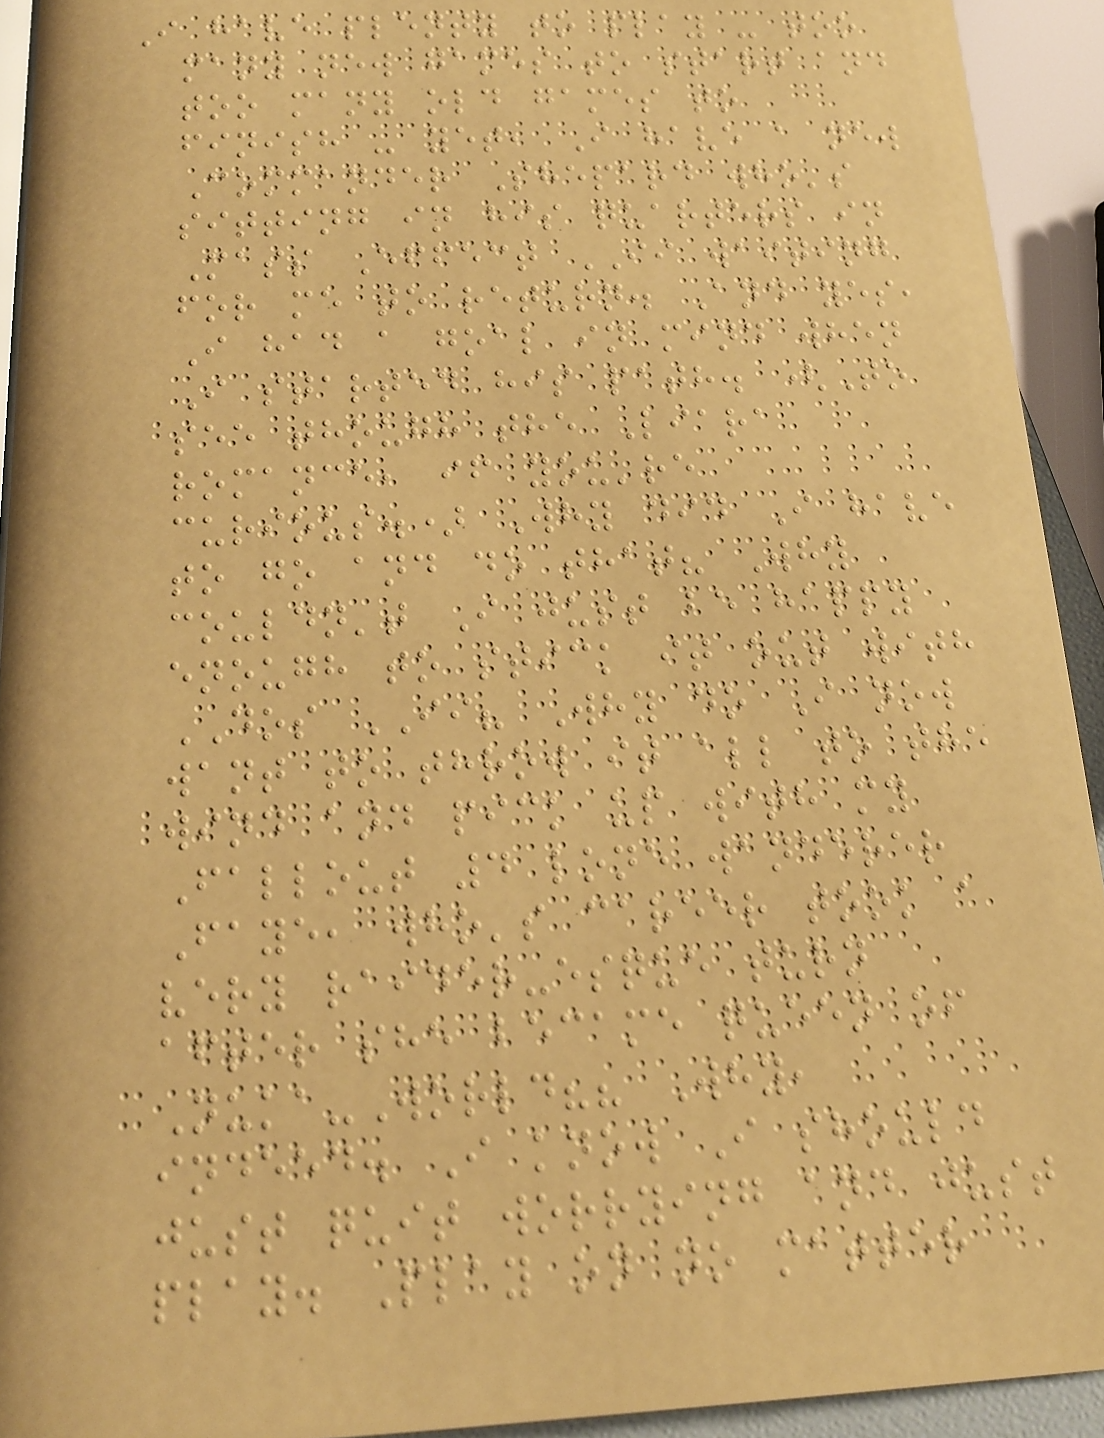I have plenty to play - too
many new games to start and
too many old games to
finish - yet, I have a new
Commander Shepard who's
sitting in his quarters in
Mass Effect II waiting
for me to return. And yes,
I had a goal in mind when
I started his path. (To
see though the Liara
romance, if you're
curious.) Why did I have
to go and do that? Why
couldn't I just be happy
enough to stick it out with
DOS II? Why do I now
want to throw it all to the
wind and pick up with my
Fallout 4 lone wanderer
Faye, who's career took a
very raider-esque turn
after she became queen of
Nuka-World?? Why,
indeed. I know I should
just quit worrying and just
play. Play on no matter
